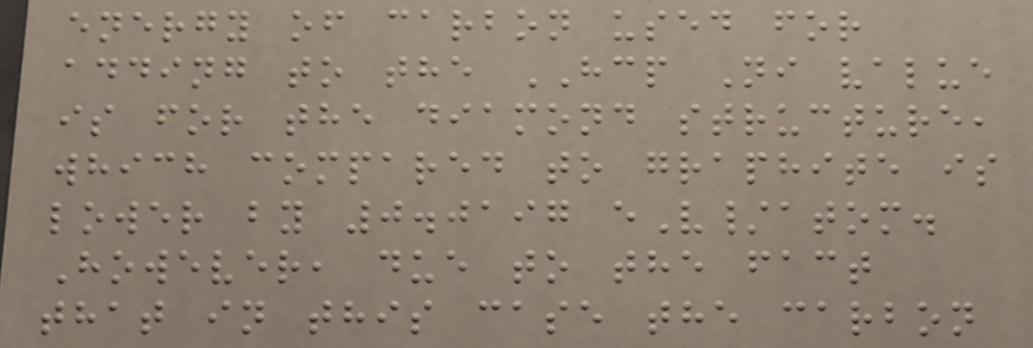energy of carbon used for
adding to the HCP Ni value
is for the diamond structure,
which compared to graphite is
lower by 0.0197 eV/atom.
However, due to the fact
that in this case the carbon
